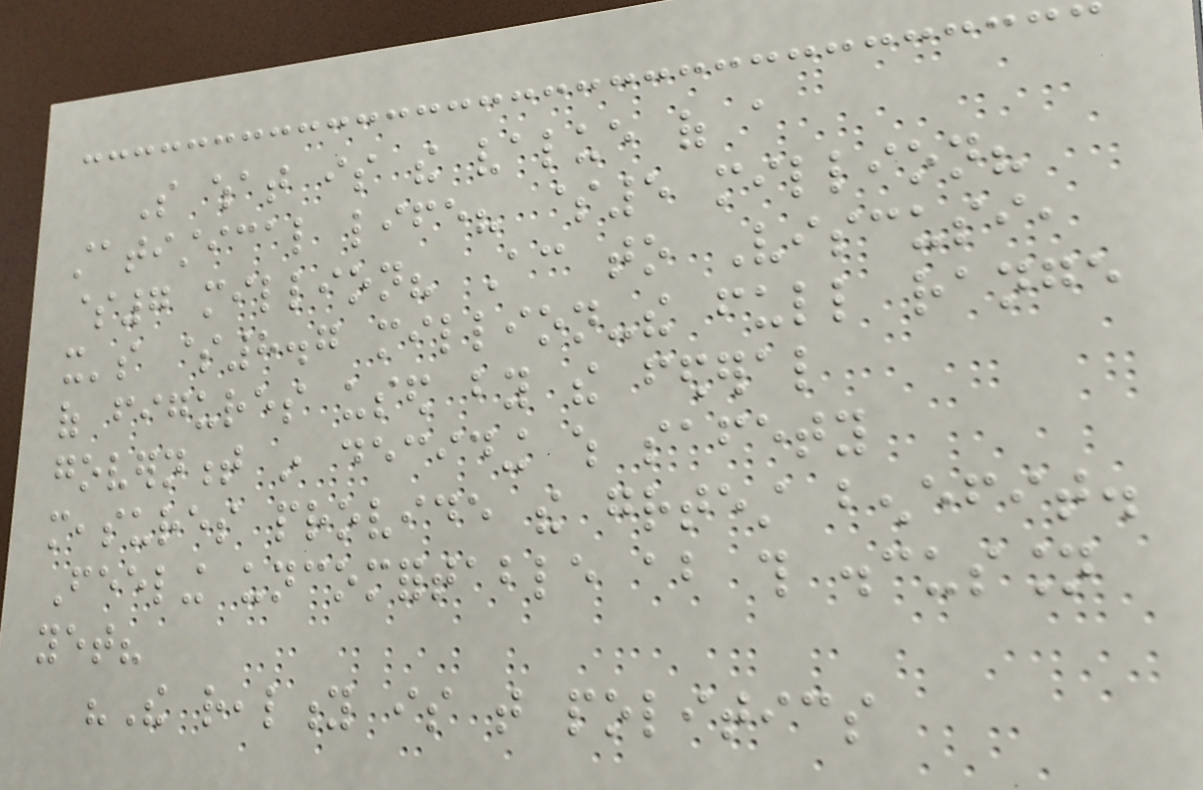So what is the value of a
statistical life? $5 million?
$7 million? According to Viscusi,
it's $8.7 million-the full range
of figures used by the federal
government in deciding which safety
measures provide the greatest benefit.
Feeling uncomfortable about this discussion
yet?
"The reality is that politics
